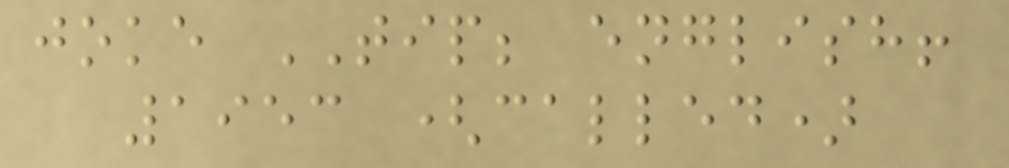joke TIP; english!
1953 (called)
